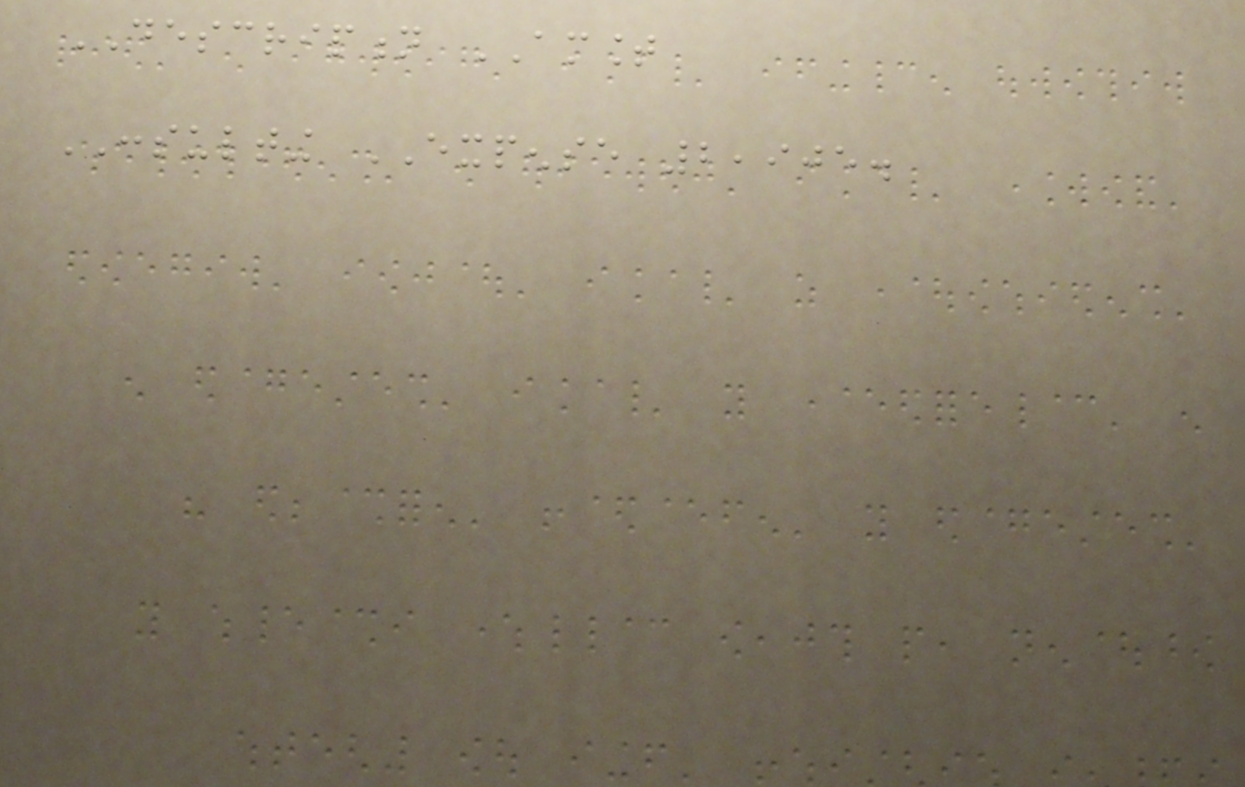DESCRIPTION AMOUNT
CONSULTING EXPENSE 2,905.
